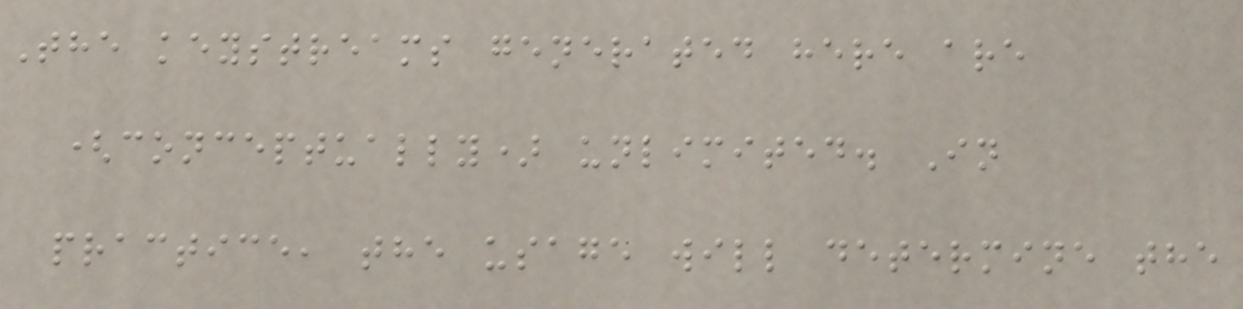The keystreams generated here are
(conceptually) unlimited. In
practice, the usage will determine the
